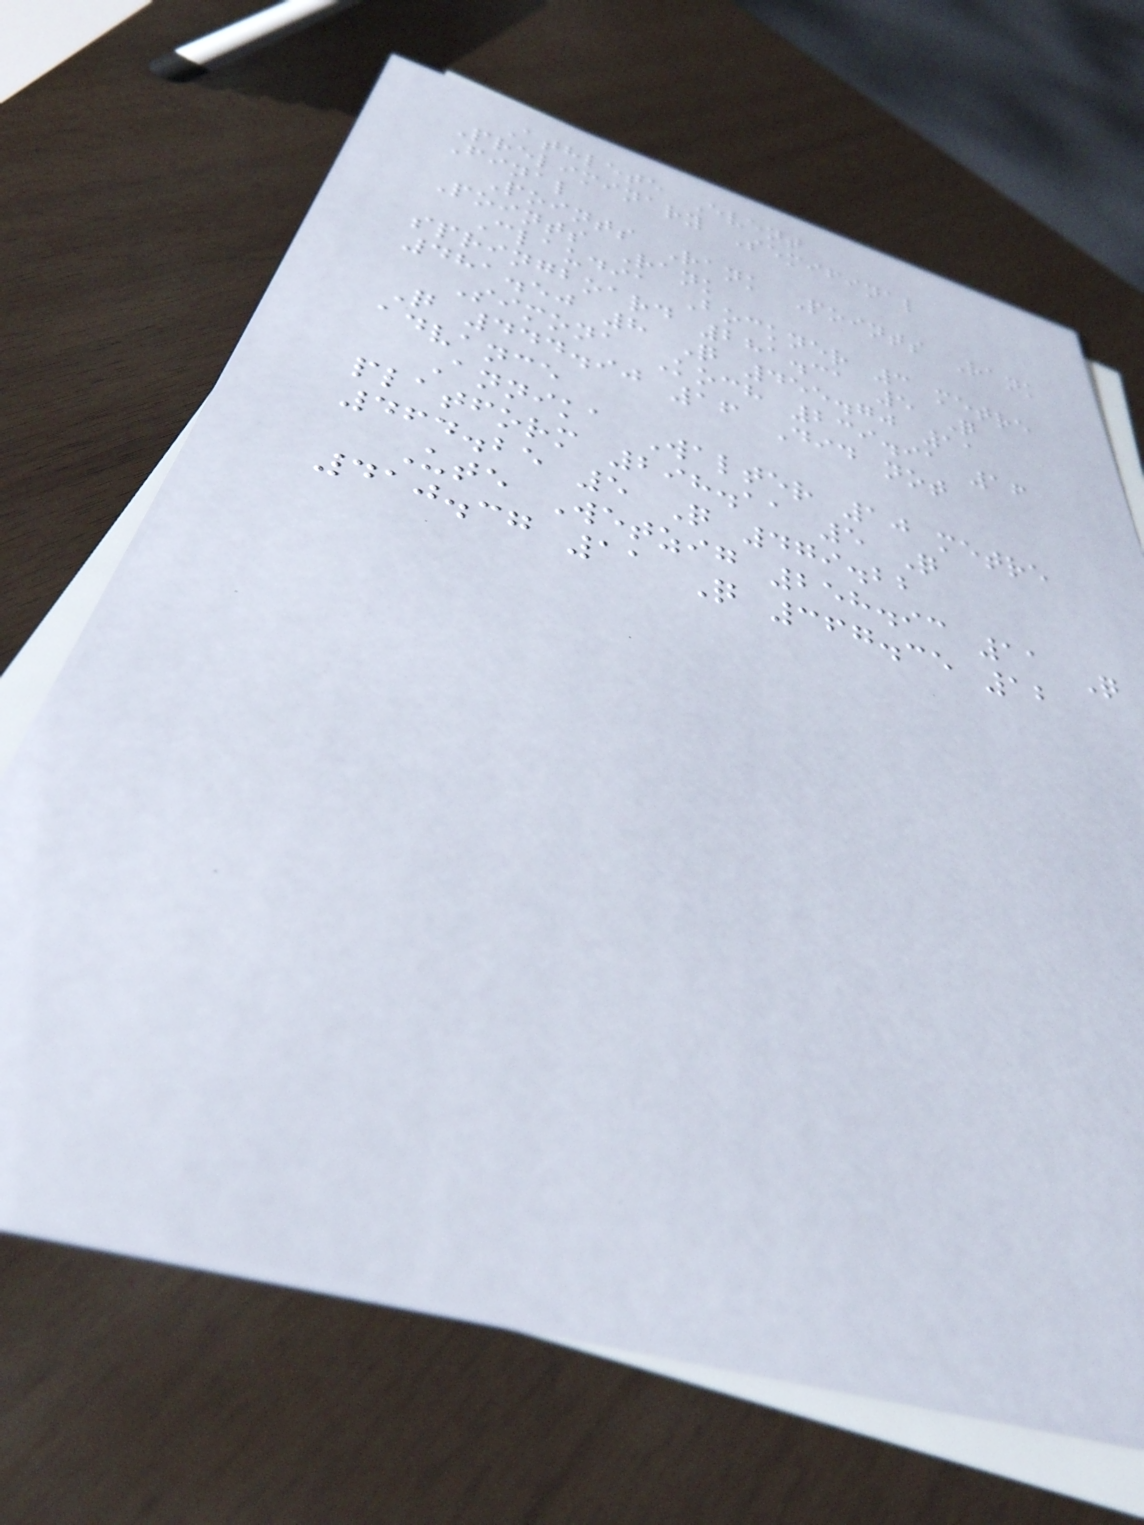Athlete Event
Preliminary Semifinal
Final
Points Rank Points Rank
Points Rank
Claudia Bockner 3 metre
springboard 281.31 5 Q
481.50 8 Q 455.70 11
Simona Koch 239.91 16
Q 444.90 16 Did not
advance
Annika Walter 10 metre
platform 298.11 5 Q
464.25 5 Q 479.22
Ute Wetzig 258.93 11 Q
410.37 11 Q 367.35 12
